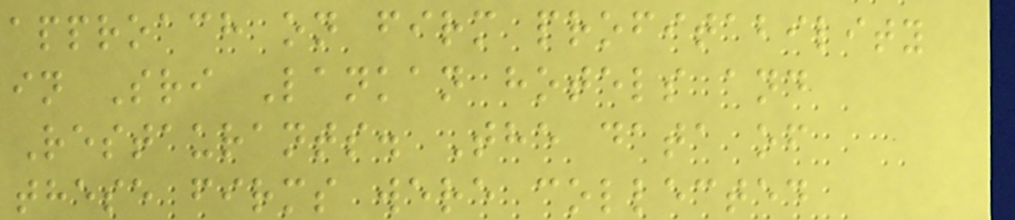approach on firm profitability
in Sri Lankan hotels and
Restaurants. The data of
these firms were collected
